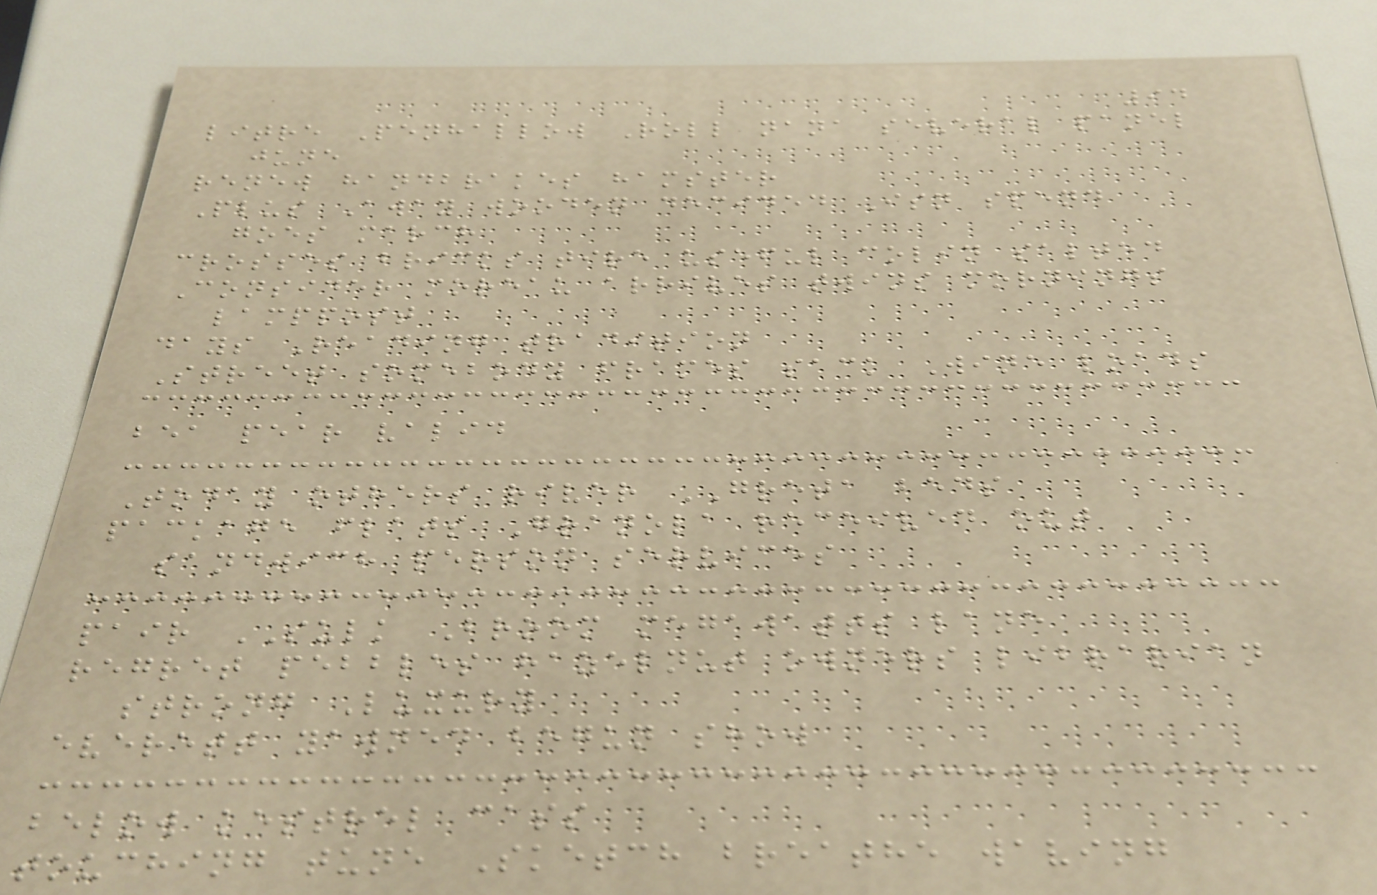94
litre Penhallow Roll nana several panel
june
renew handbrakes hamster
Plus Away wooden decided Isn spend
goes march
crosses bricks tire useful colin salted
Consider moreau arrives twins mornings
lamppost
days Reading tradition
Street somebody frames sack Wine loads
bea pear valid
Today others river GRETA beds
package flats Granola received out
sandwich person services
pair SULK Broom megawatts lane
regret pebbles hazelnut owners librarian
strong Luxury
everett yawned begun show
below kestrel cass
touching tune Sketch breathe waving
